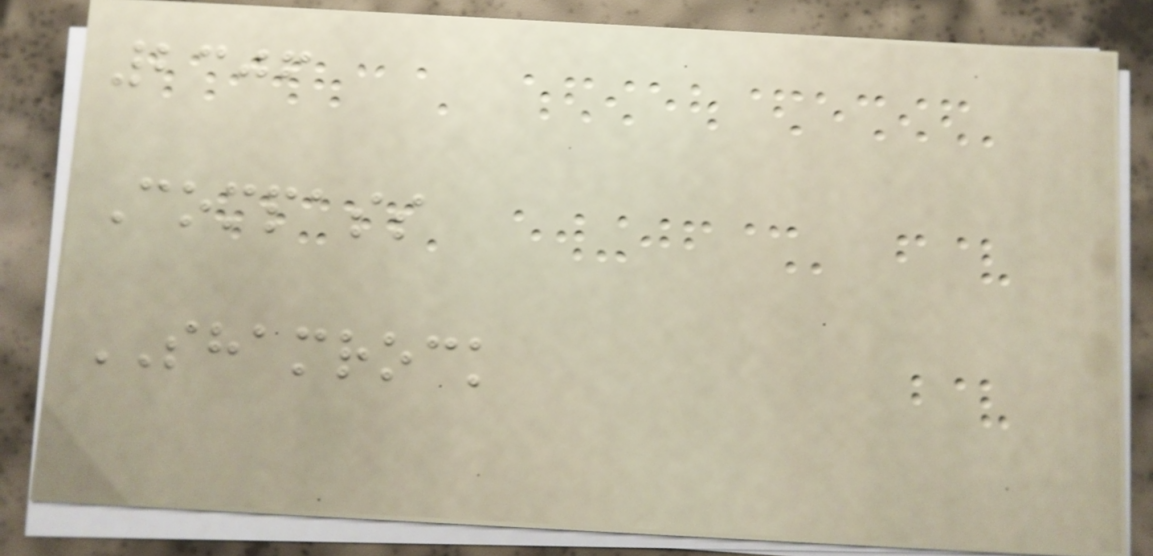2306
Compass
SHAMROCK
